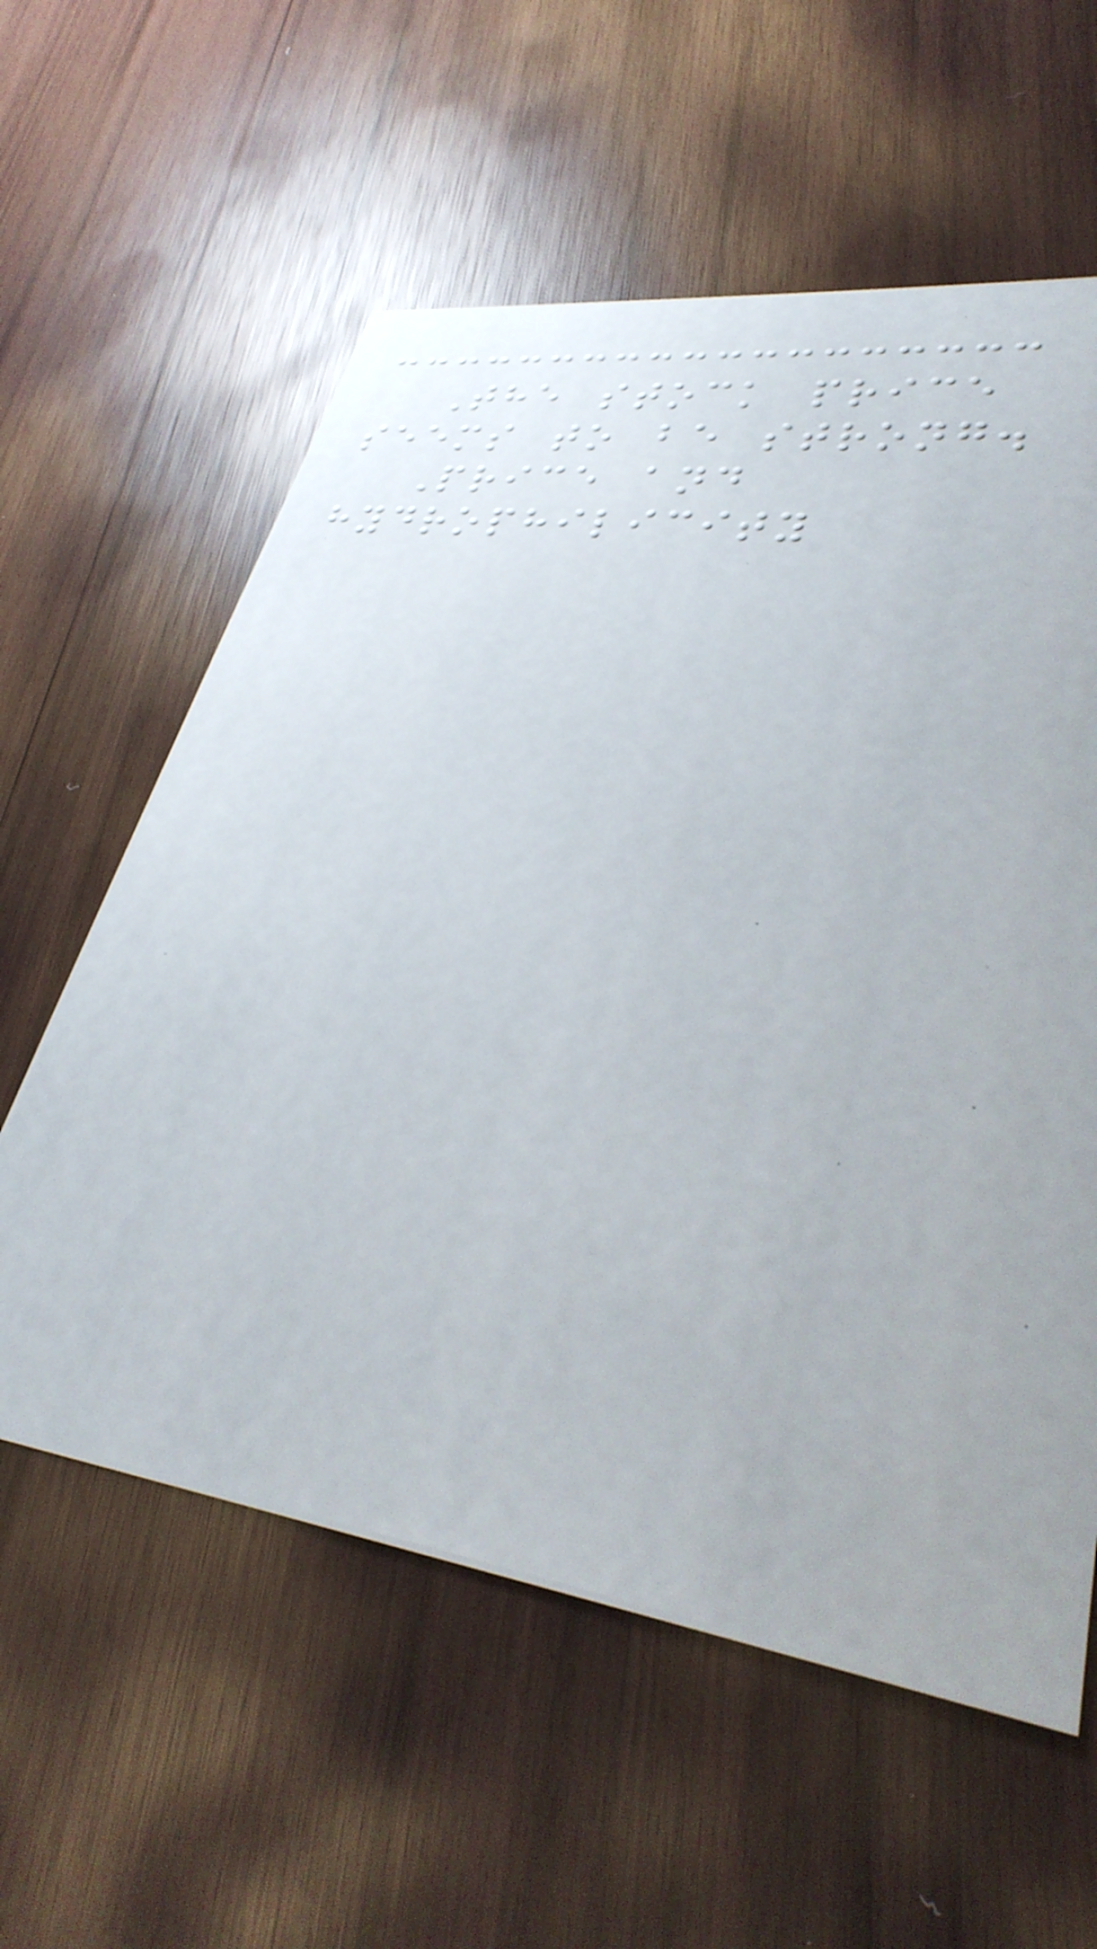The stock price
seems to be strong.
Price and
hydrophilicity
